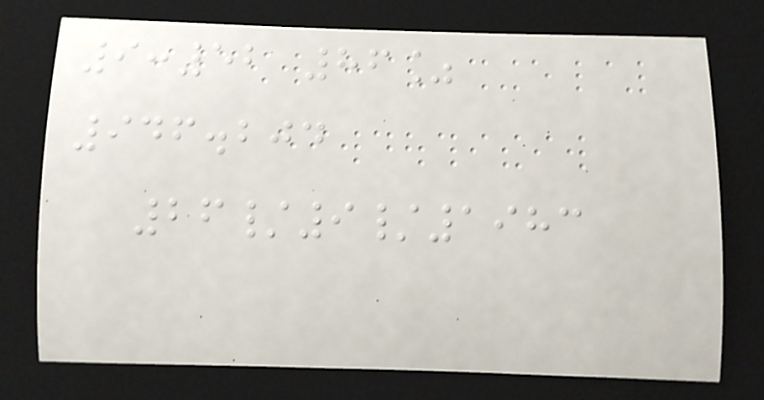9:52 86%
946.204
26/9/1983
